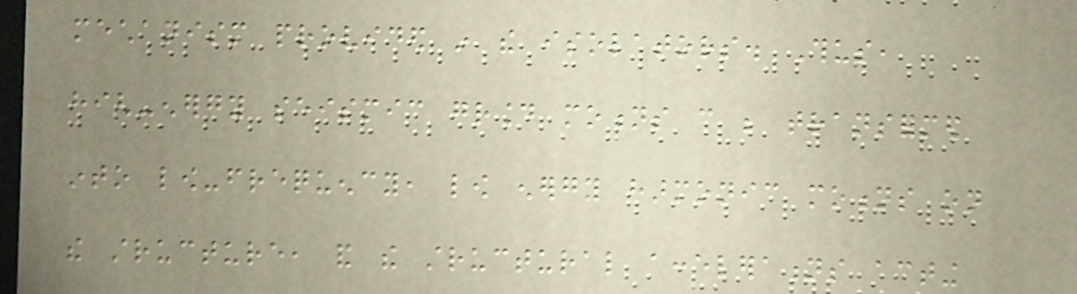mechanism provided in the isolators. Thus,
high-energy seismic ground motions can be transformed
into low-frequency, low energy harmonic motions on
the structure, and the structural accelerations acting
